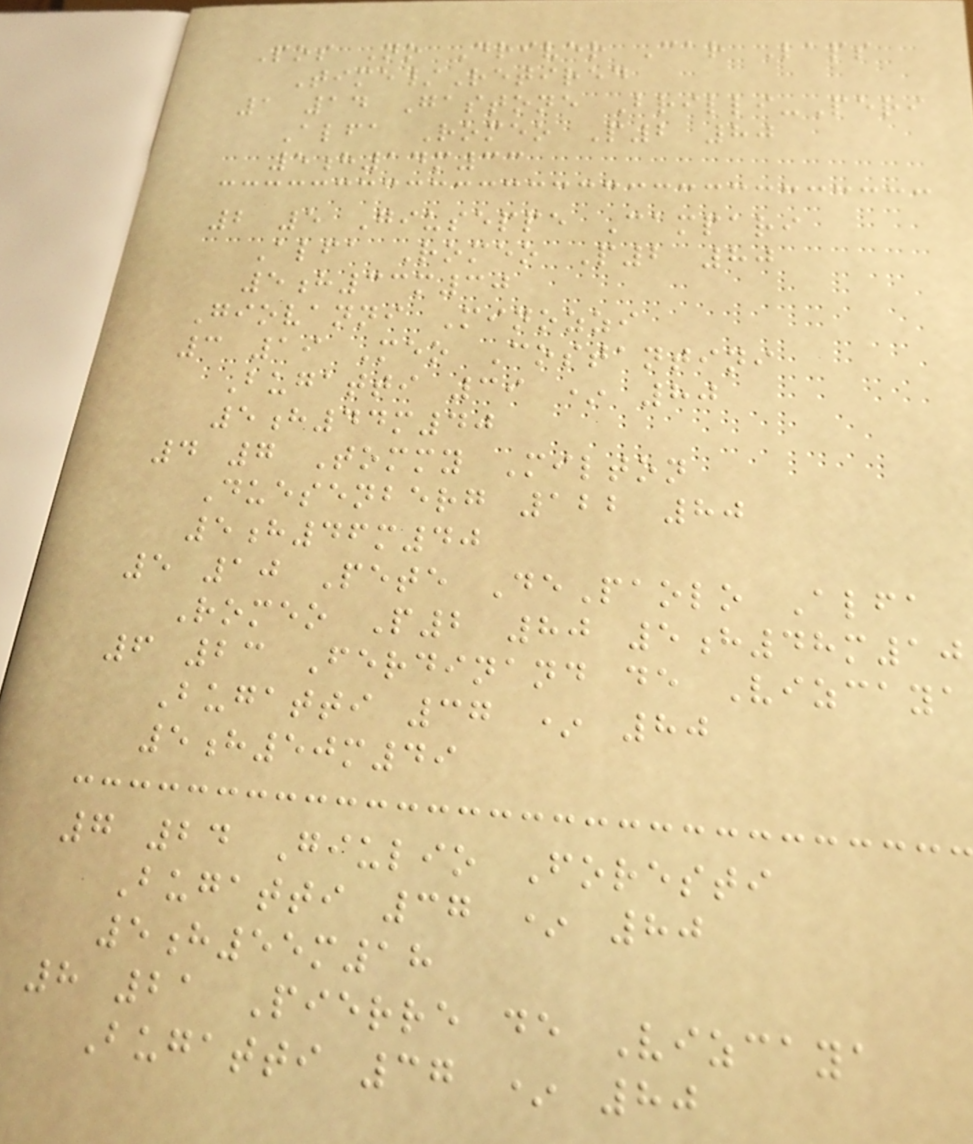Pos No Driver Car Laps
Time/Retired
1 14 Gastone Brilli-Peri
Alfa Romeo P2 80
5h14m33
2 5 Giuseppe Campari
Alfa Romeo P2 80
5h33m30
Giovanni Minozzi
3 19 Meo Costantini
Bugatti 39 * 80
5h44m40
4 7 Tommy Milton
Duesenberg 122 80
5h46m40
5 10 Pete DePaolo Alfa
Romeo P2 80 5h48m10
6 23 Ferdinand de Vizcaya
Bugatti 37 * 80
5h50m49
7 24 Giulio Foresti
Bugatti 37 * 80
5h55m18
8 21 Pierre de Vizcaya
Bugatti 37 * 80
